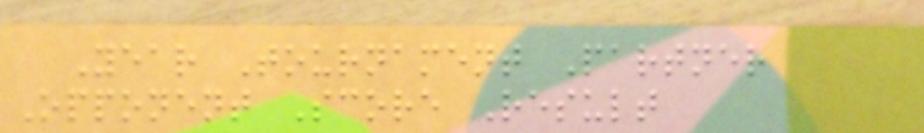Year Tournament Partner
Opponent Score Result
